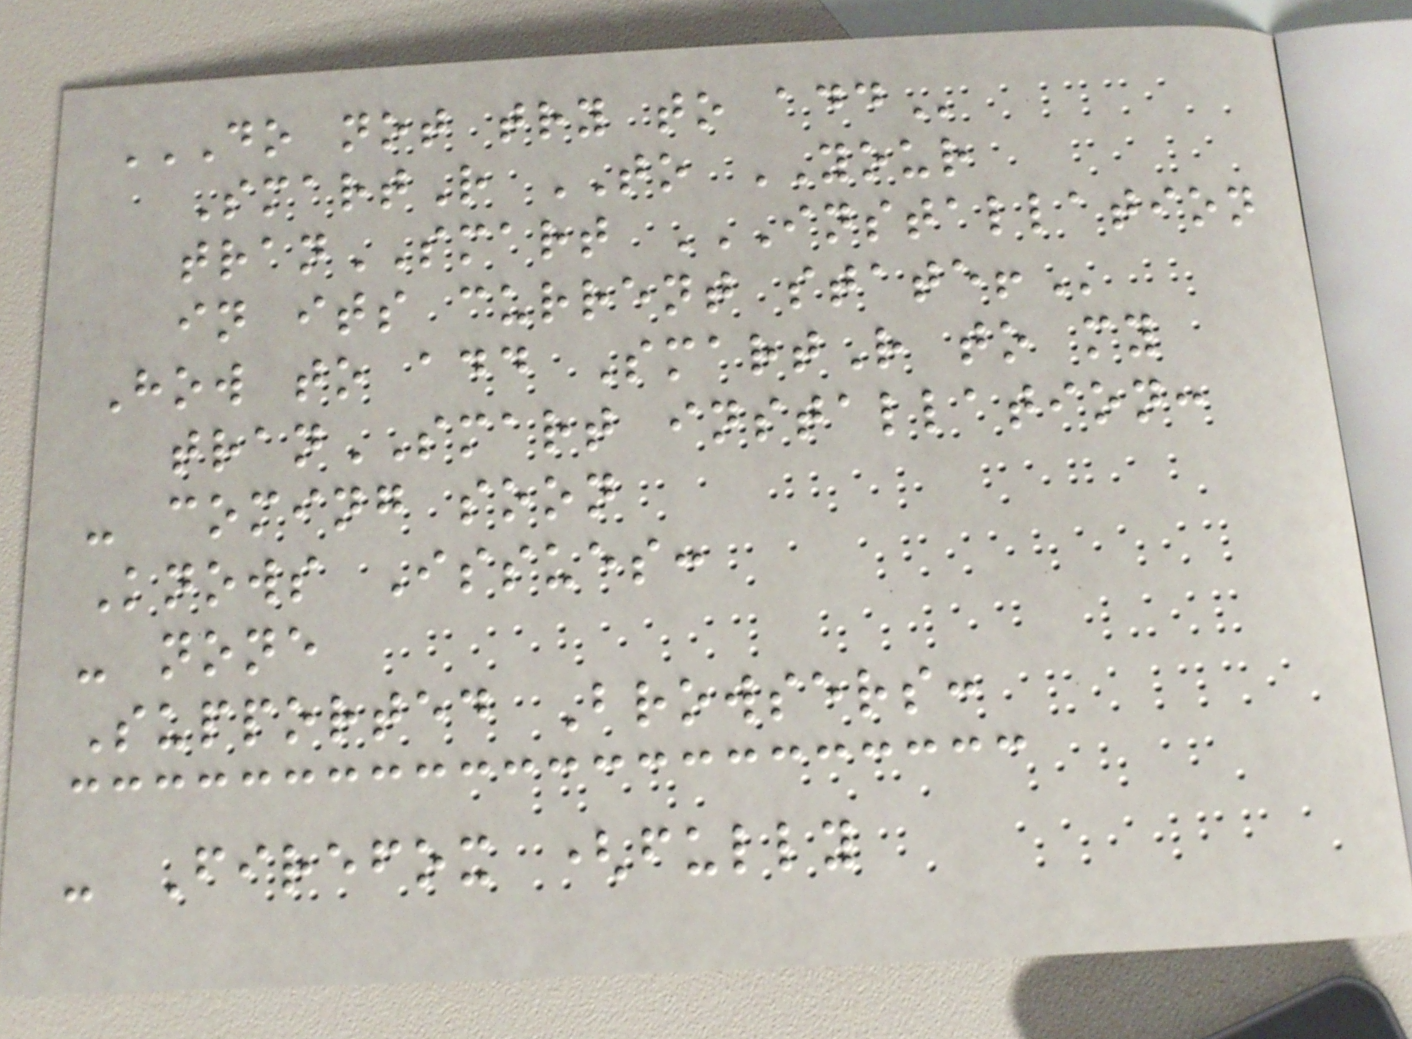DO NOT TRY TO ADD
SmartR TO YOUR
tranSMART INSTALLATION
IN ITS CURRENT STATE!
How to add SmartR to my
tranSMART installation:
- coming soon
Knows Issues:
- none
Supported Browsers:
- Firefox (fully
